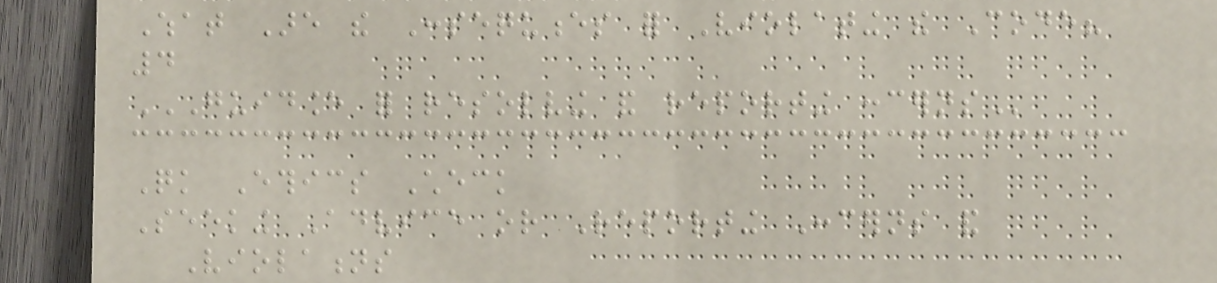What Are the Consequences for Violating the Code?
4
GUIDANCE FOR RESOLVING AND REPORTING CONCERNS
Quick Ethics Check
Seeking Advice or Reporting Concerns and
Violations
